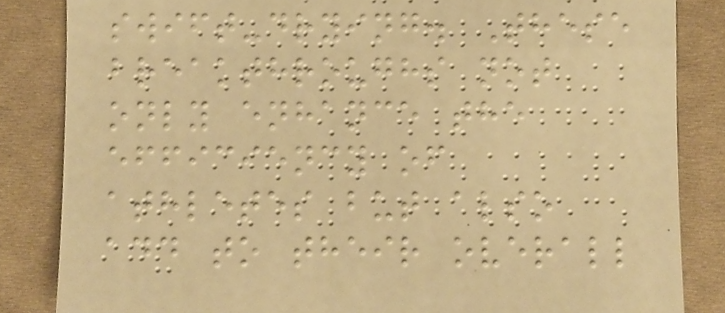swift-drying. These
breakthroughs not
only enhance the
efficiency of
athletes but also
add to their overall
